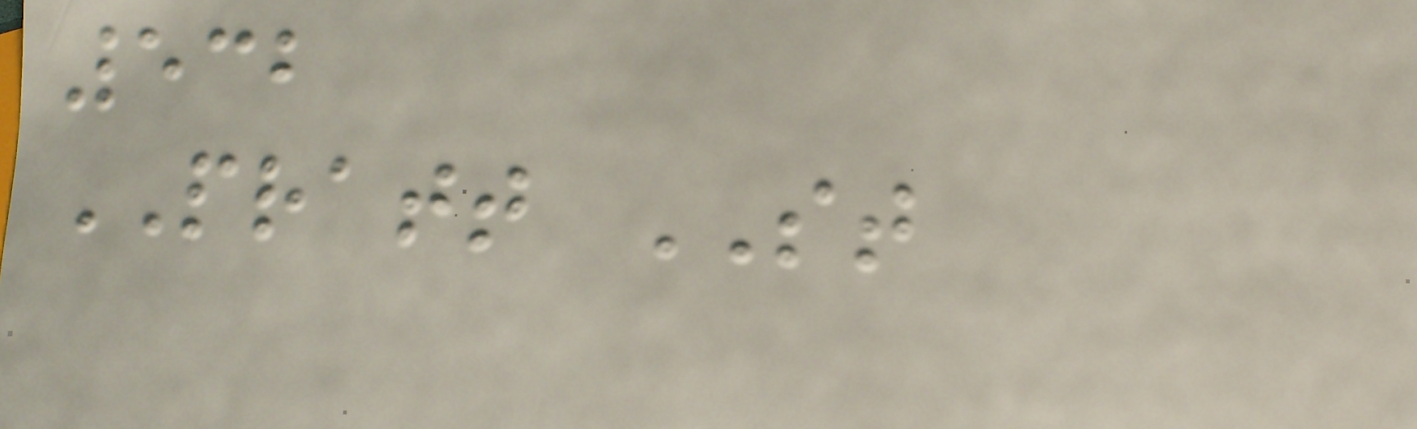532
PRATT ST
